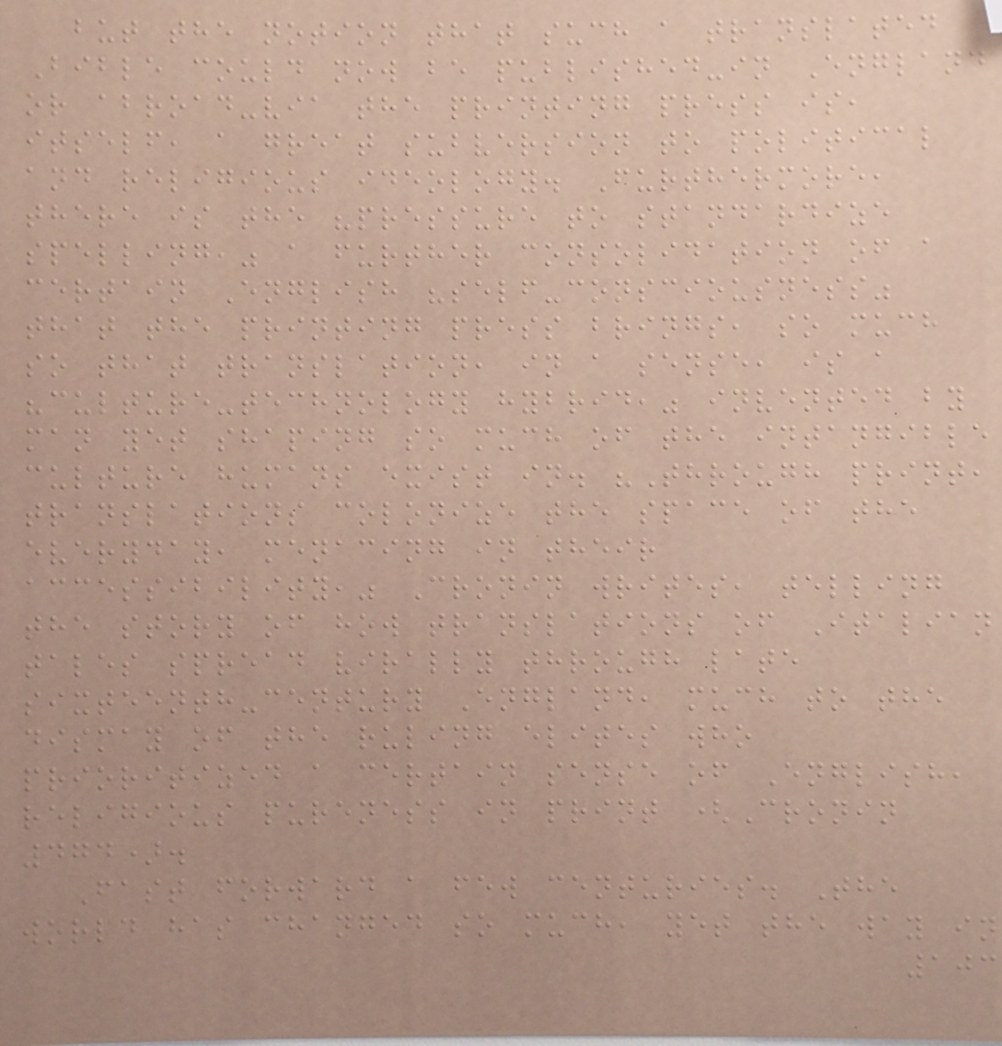but the notion that such a translated
Bible could now be published-in England
or abroad-via the printing press is,
itself, a great subversion to political
and religious ideology. Furthermore,
there is the "pressure to standardize
spelling," a further consolidation of a
certain English "self-consciousness"
that the printing press brings, so much
so that translation, in a sense, is a
"culture-technology hybrid," invented by
man yet shaping so much of the intangible
culture humans exist in. "Through print,
translations colonize the space of the
everyday, menacing in their
accessibility," Cronin writes, telling
the story of how translations of Italian
tales spread virally through late
sixteenth-century England, much to the
dismay of the ruling elites who
prioritized a certain sense of English,
religious pureness in print (Cronin
474).
Fast forward a few centuries. The
world has changed so much, yet the way in
103
